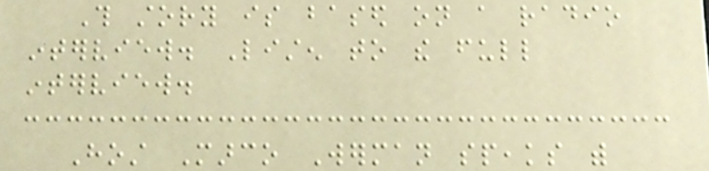This story is based on a radio
interview. Listen to the full
interview.
Host Marco Werman speaks with
